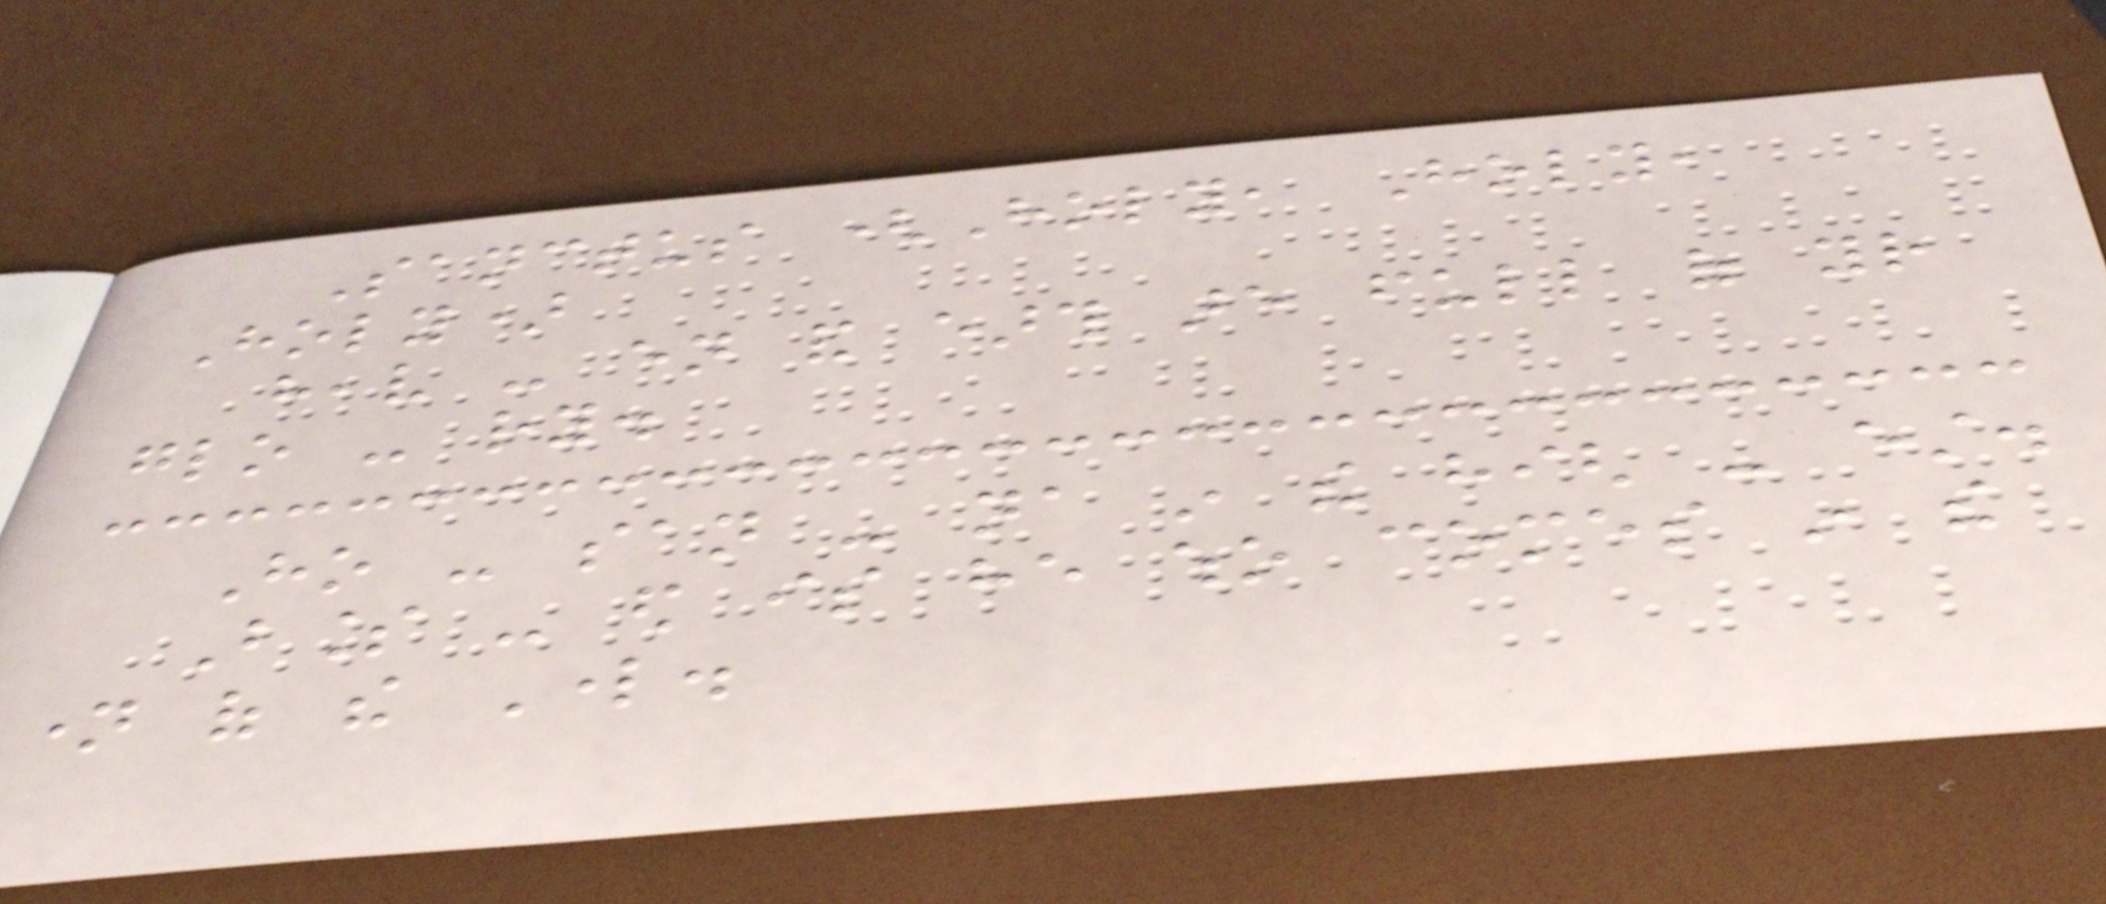Sanctus (Holy, Holy,
Holy)
heav - en and earth are full of your
glo - ry.
Ho - san - na in the high - est.
Bless - ed is he who comes in the
name of the Lord.
